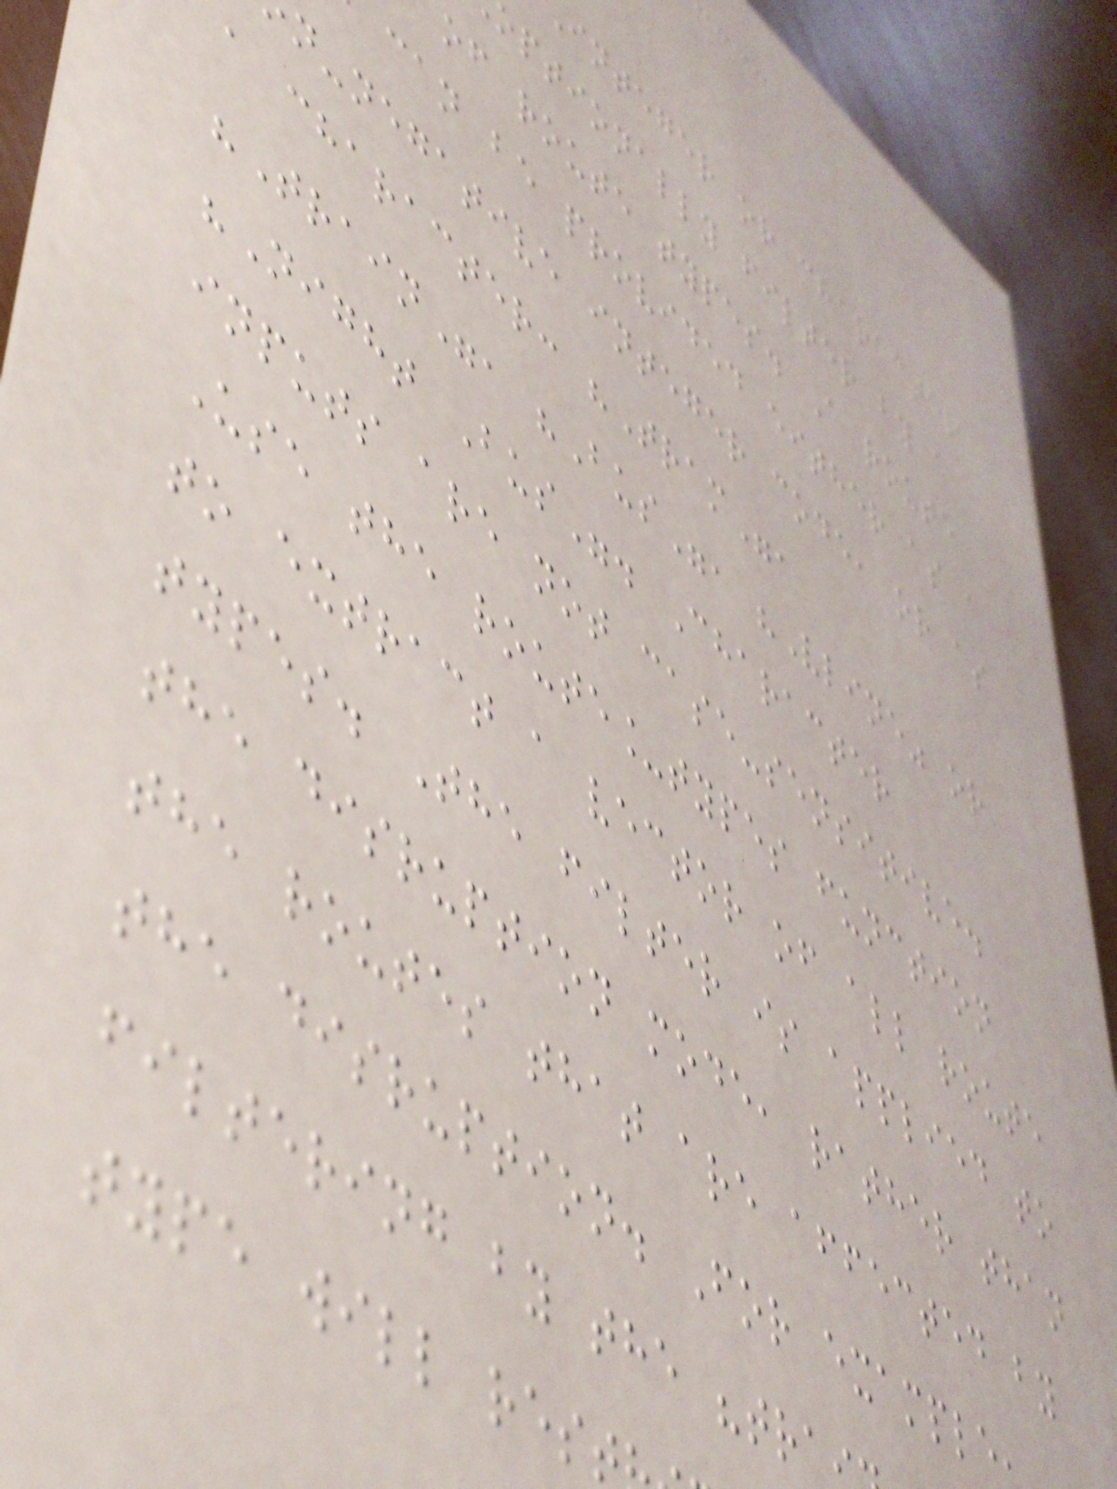integer or character
optionally filter by a
of route types. A route
can be provided either as a
n-negative integer code, or as
a character: "Tram",
"Train", "Bus", "Vline" or
"Night Bus". Character
inputs are not case-sensitive.
Use the route_types function
to extract a vector of all route
types. The filter is applied to
the disruption mode, rather than
the routes that are affected by
the disruption. For example
filtering by the "tra
type will rest
